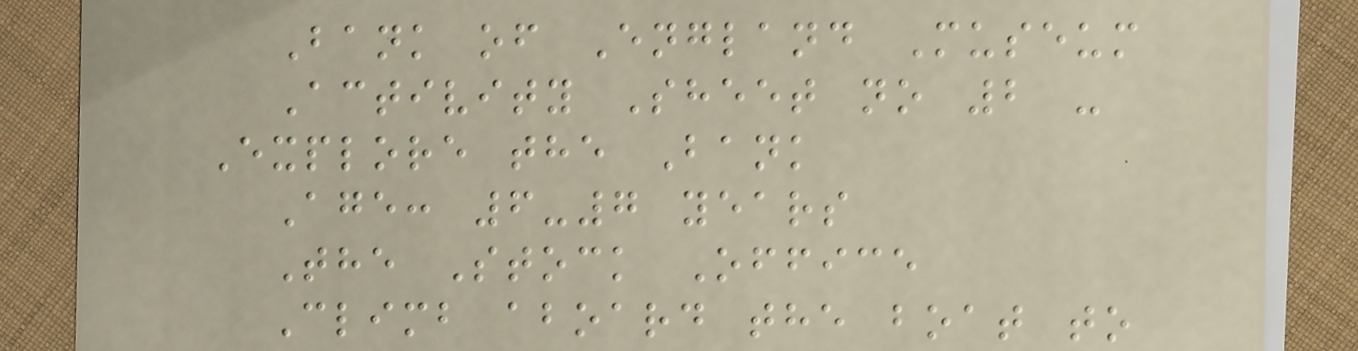Bank of England Museum
Activity Sheet no 2 -
Explore the Bank
Age: 6-7 years
The Stock Office
Climb aboard the boat to
